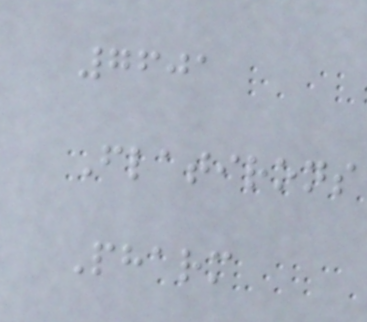7601
Flatirons
Pharm
